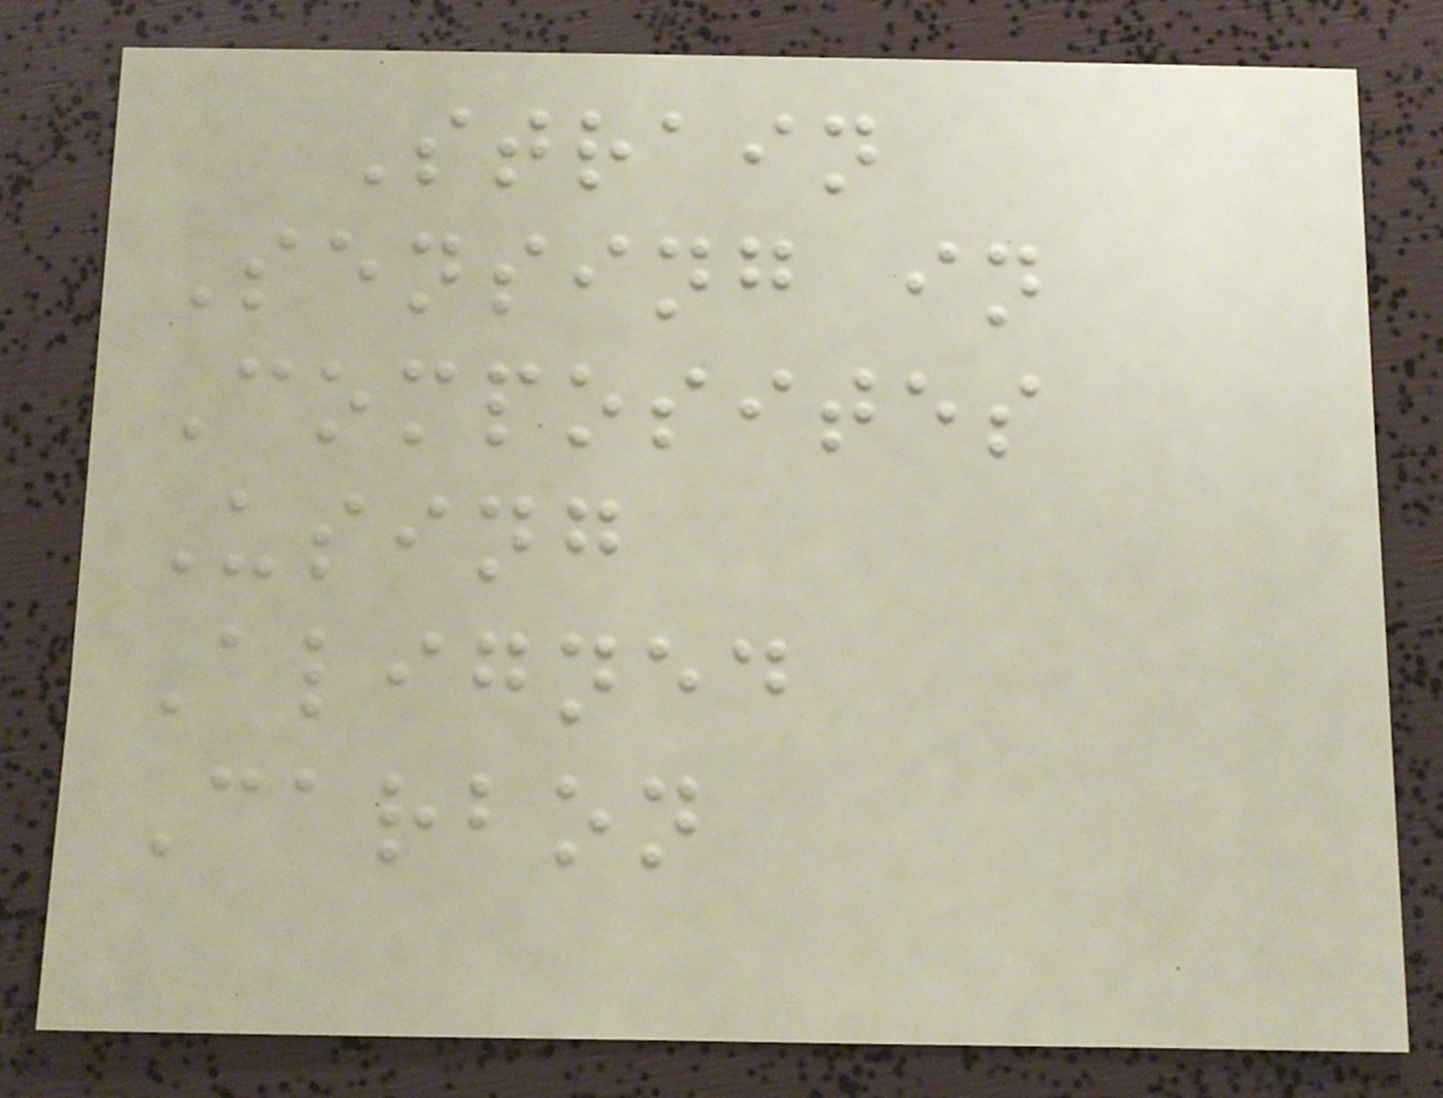Strain
Sensing in
Composites
Using
Aligned
Carbon
